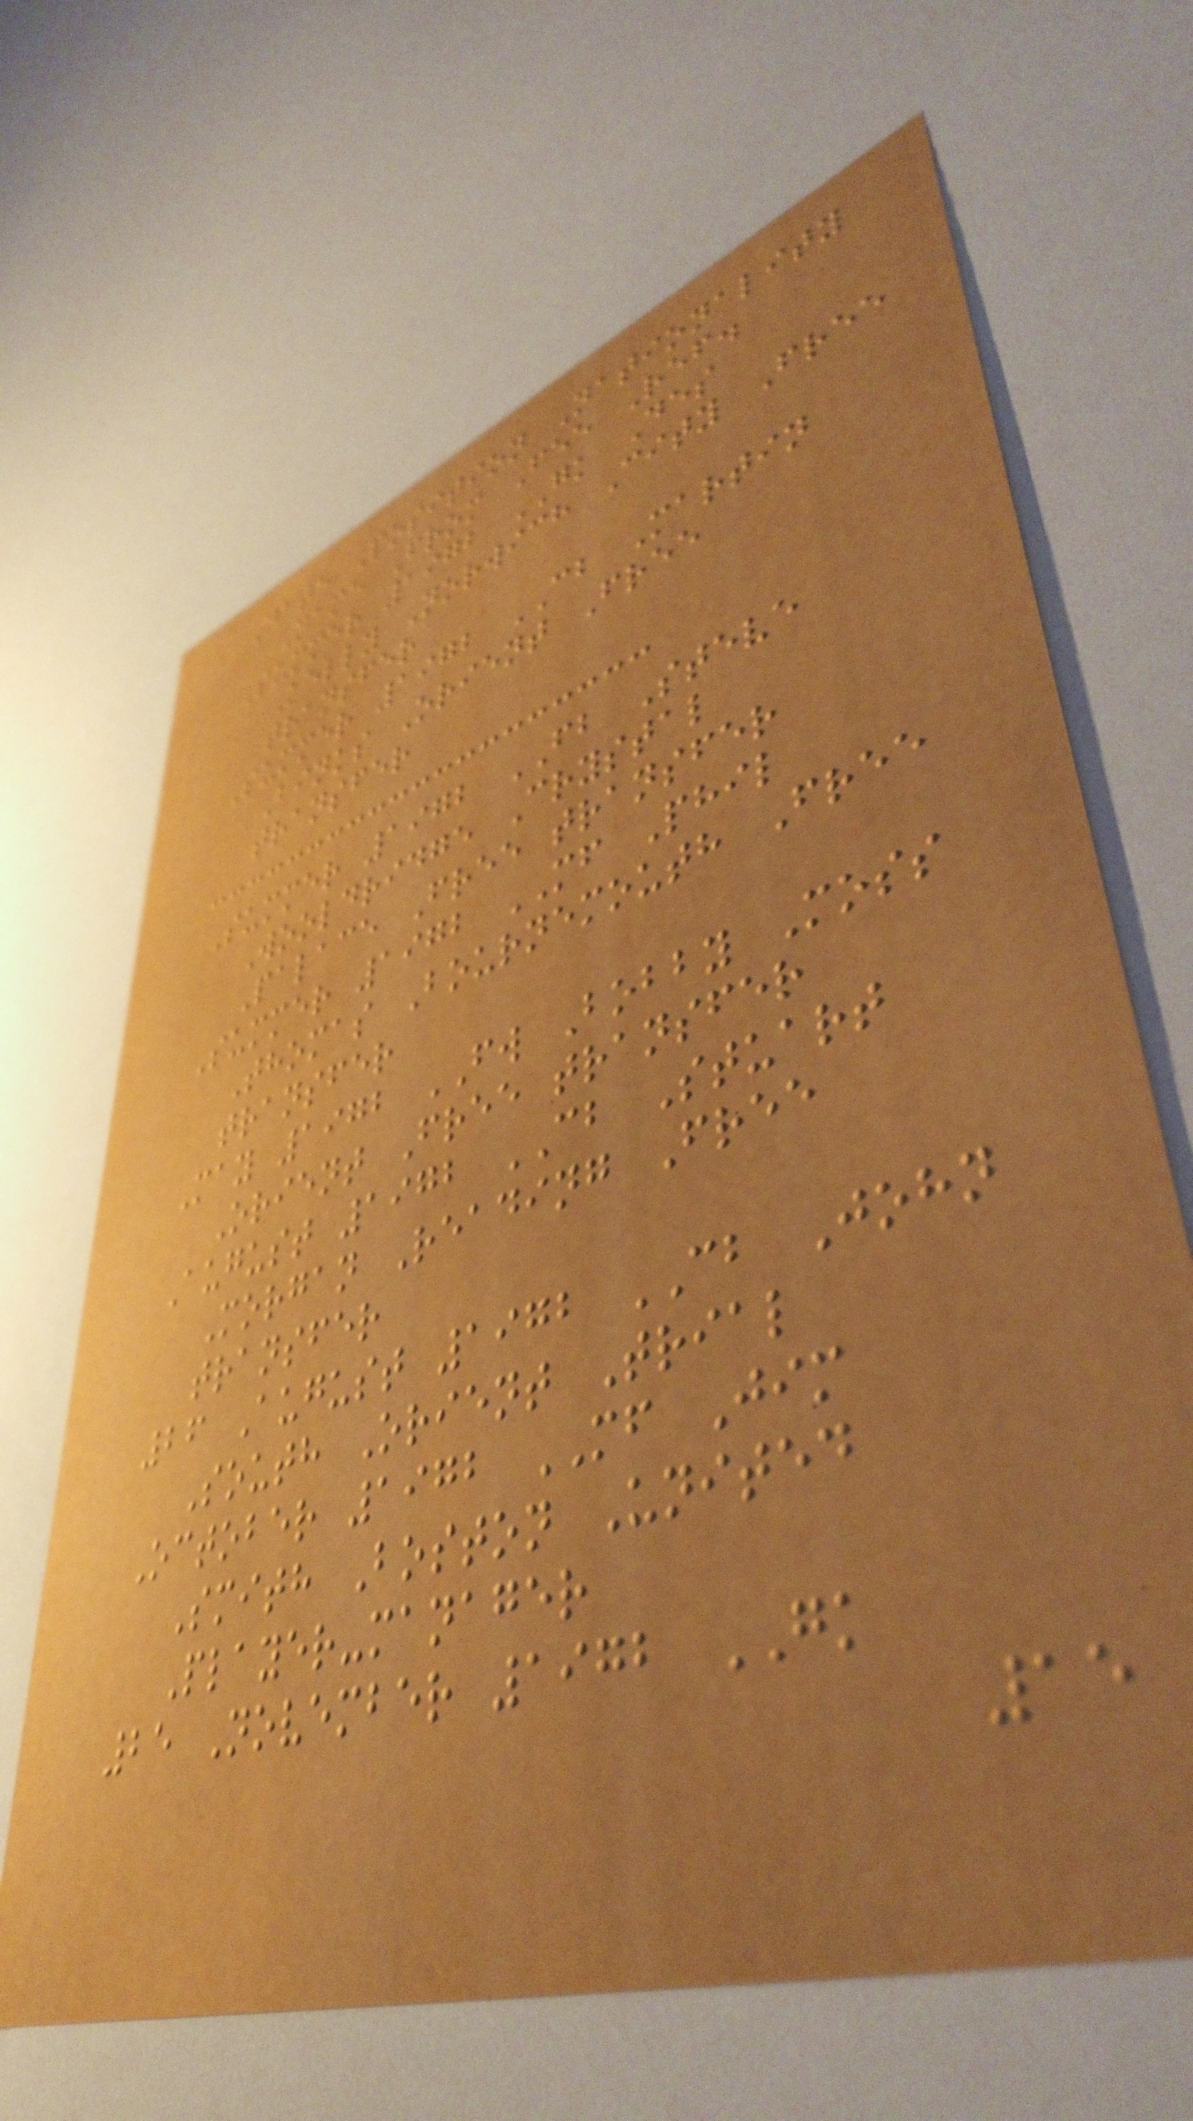Date Position Nationality
Name From Fee Ref.
Summer 1972 GK Des
Kelly Norwich City Free
transfer
Summer 1972 CB Martin
Binks Orient Free
transfer
Summer 1972 FB Steve
Wooldridge Crystal
Palace Free transfer
Summer 1972 MF Phil
Thomas Bournemouth Free
transfer
May 1972 FW Bobby Moss
Orient Free transfer
August 1972 CB Stuart
Morgan Reading Free
transfer
26 August 1972 CB John
South Orient Trial
October 1972 MF Jim
Smith Boston United
Player-manager
25 November 1972 GK
15
